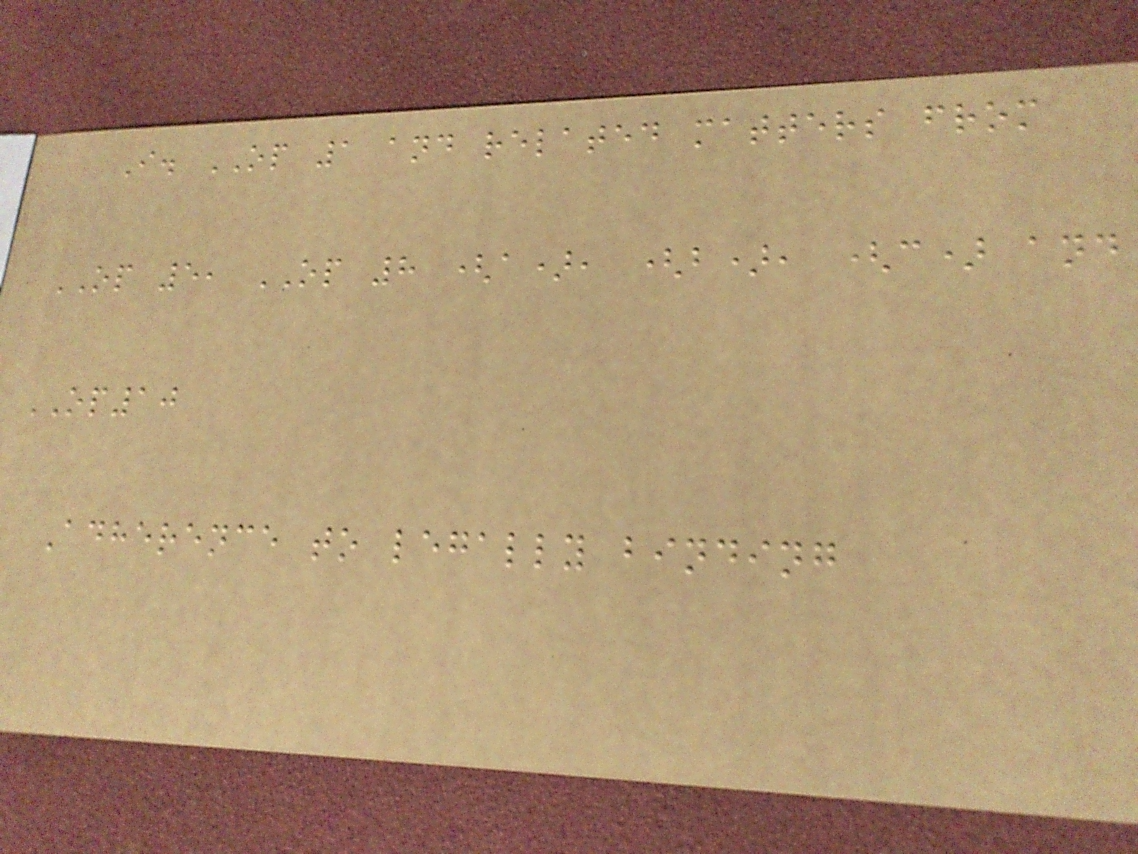I. OP 1 and related matters from
OP 5, OP 8 (a), (b), (c) and
OP10
Adherence to legally binding
